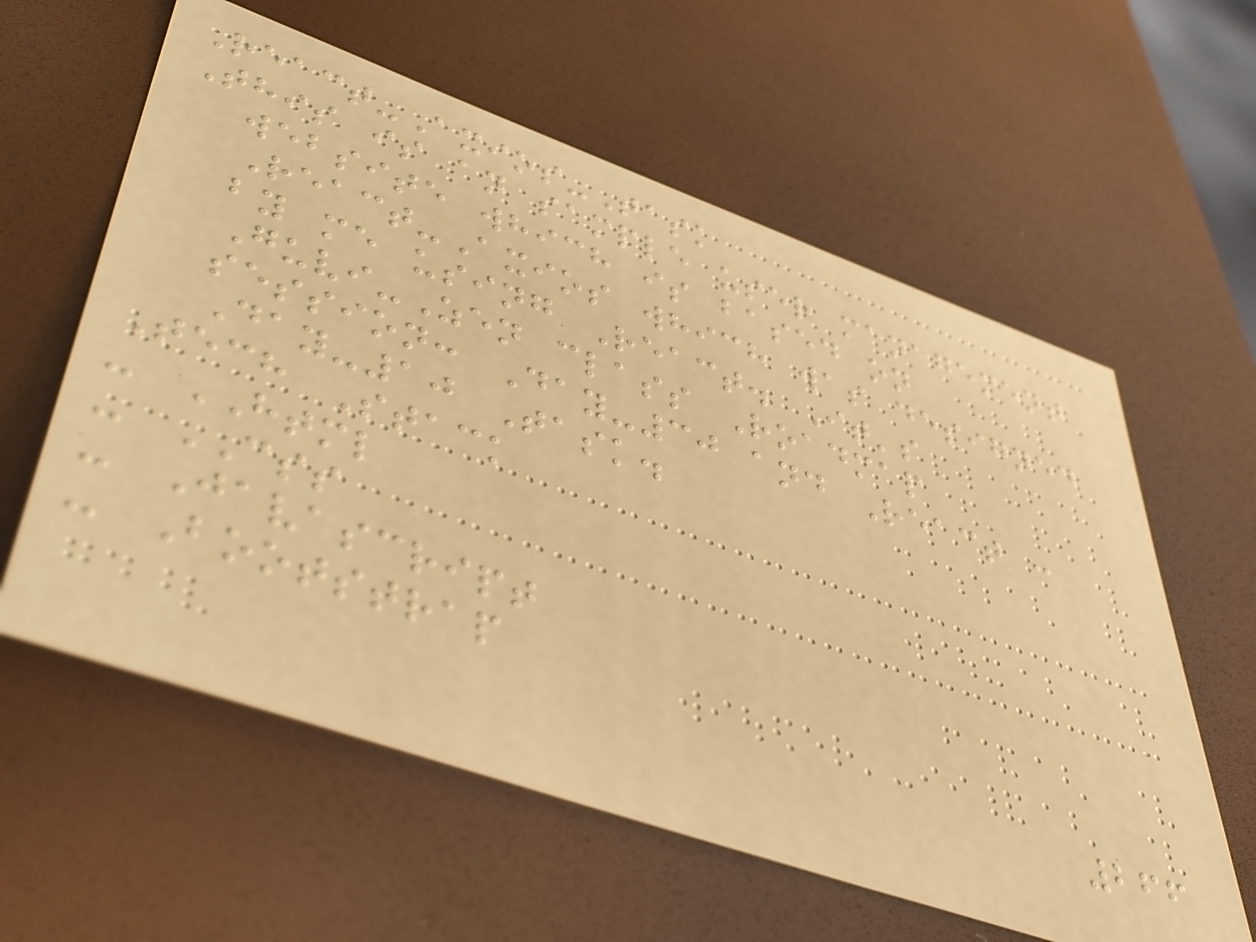React-Axios-Task
This is an sample user management
website which is based on
React-Axios which was designed
by me using React. It's
Guvi-Zen class Roadmap
session: Day-30 and React :
Day-10 Task.
Tech Stack
- HTML
- CSS
- Javascript
- Bootstrap
266
